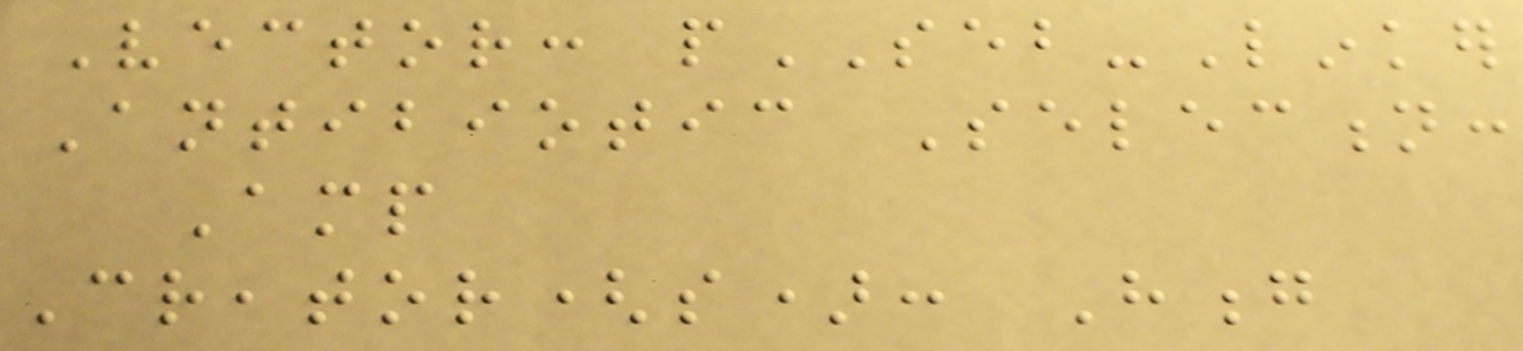Vector: pSEB-Linker
Antibiotic Selection:
Amp
Creator(s): Hong
